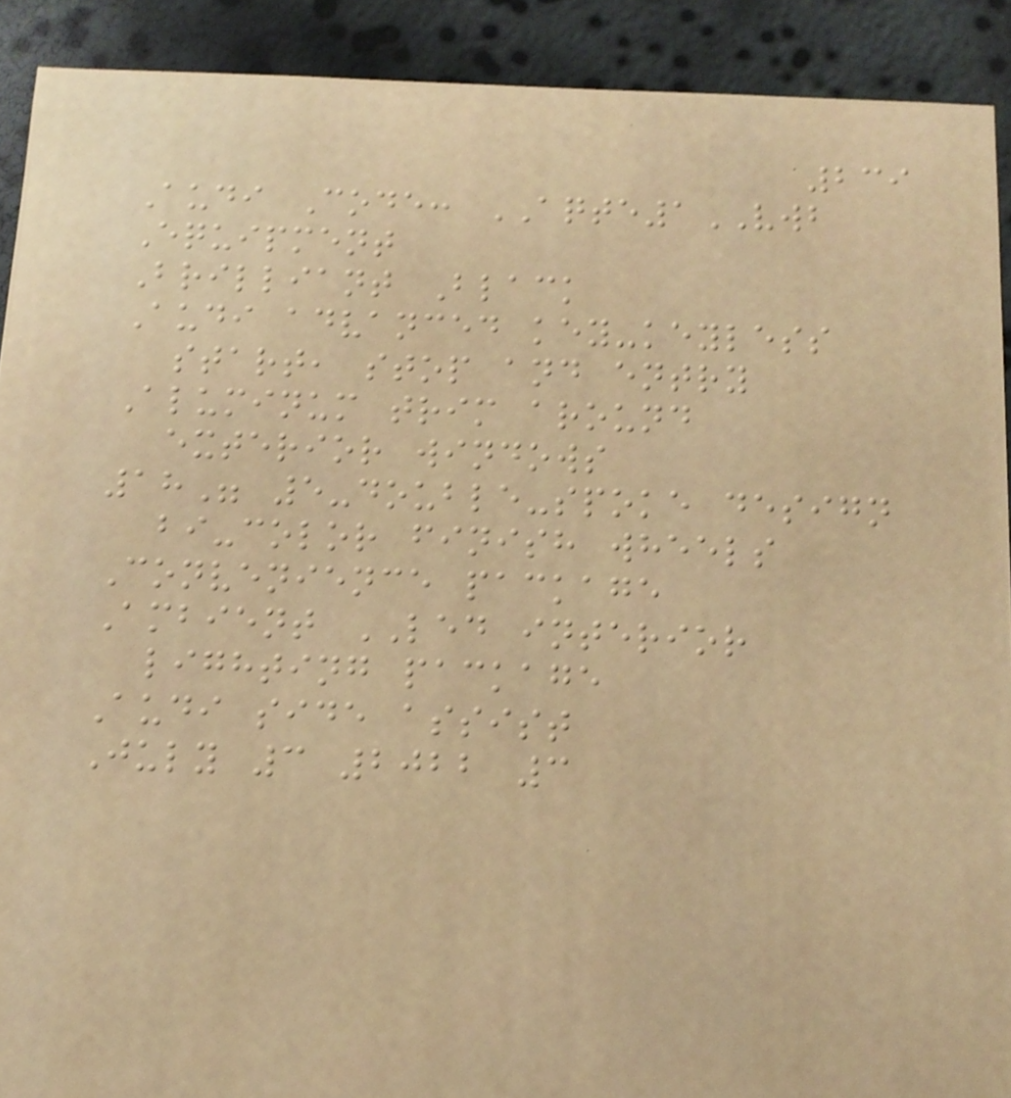239
Audi Code: AQTE1VWB
Equipment
Brilliant Black
Audi advanced key-keyless
start, stop and entry
Aluminum trim around
exterior windows
18" 5-double-spoke design
bi-color finish wheels
Convenience package
Ambient LED interior
lighting package
Audi side assist
July 3 2022 3
